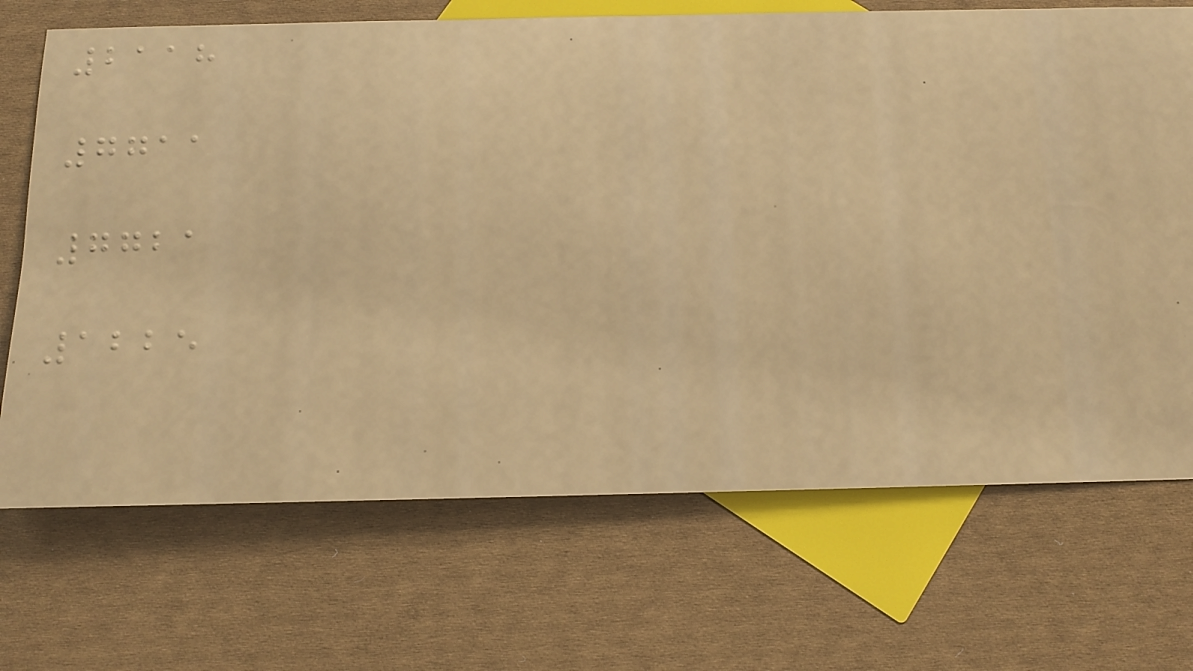2118
7711
7721
1225
